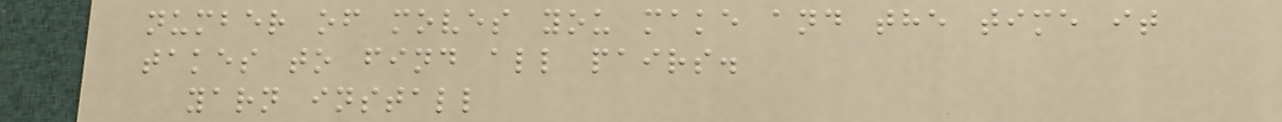number of moves you make and the time it
takes to find all pairs.
yarn install
